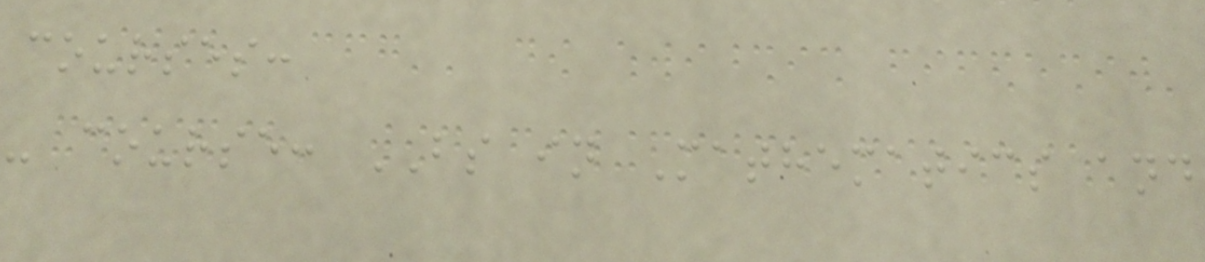courses:
- course: BS in Mathematics and
